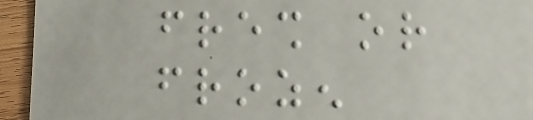fresh or
frozen
